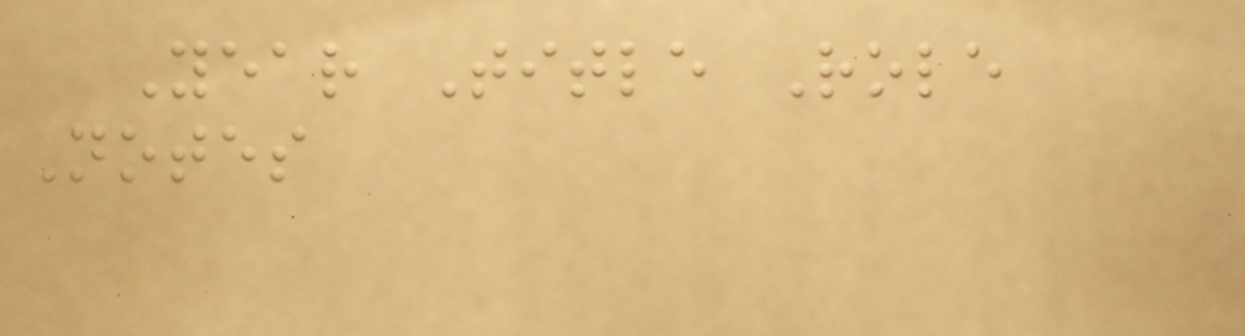Year Title Role
Notes
